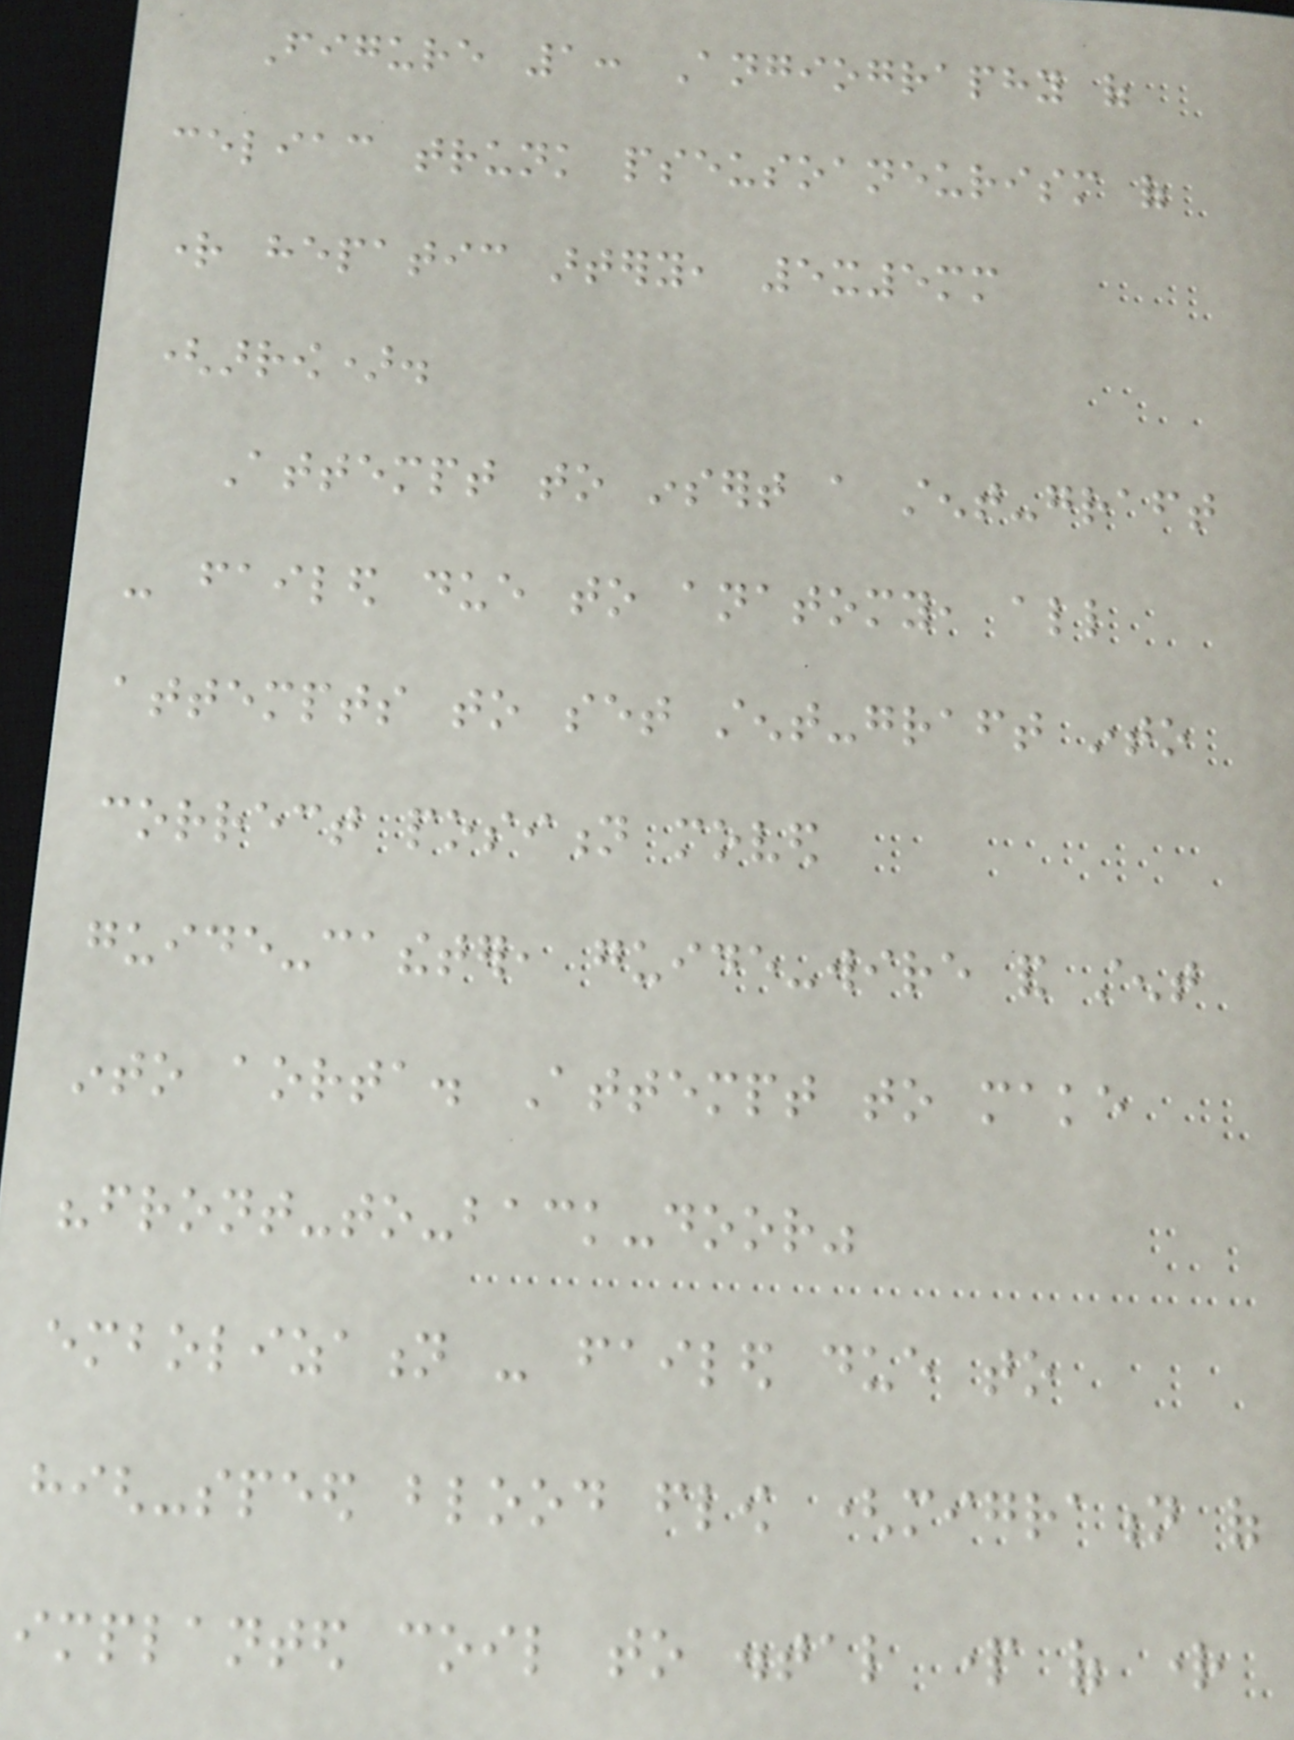Figure 1: Angiography of
celiac trunk pseusoaneurism of
right hepatic artery, 5x5mm
(arrow).
Attempt to insert a stent-graft
- failed due to anatomy, all
attempts to set stent-graft into
correct position moved
guide-catheter, guide-wire and stent
into aorta. Attempt to make
"front-to-back-door"
embolization - failed due to
high-speed blood flow (migration of
implanted coil to distal part of right
